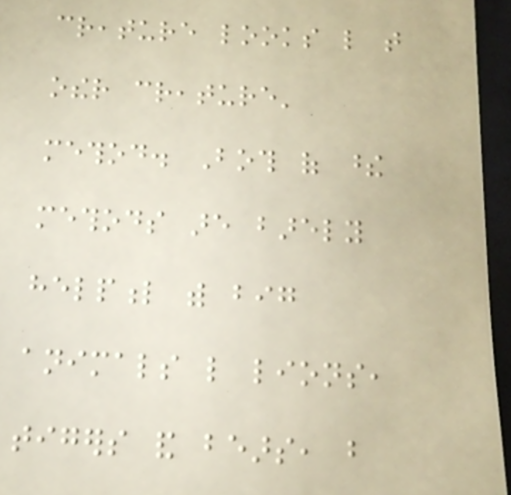creature looks like that
other creature'
method. Both of these
methods are barely
helpful with big
animals like lions,
tigers and bears, but
